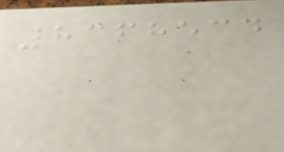8368534
